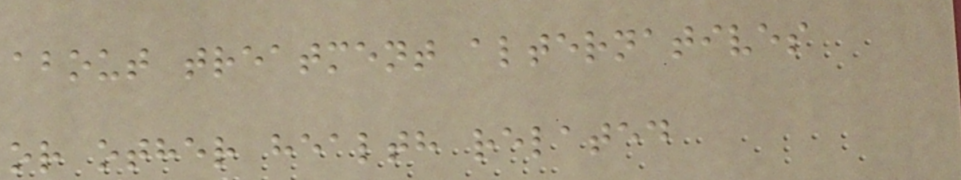about treatment alternatives
or other health related
